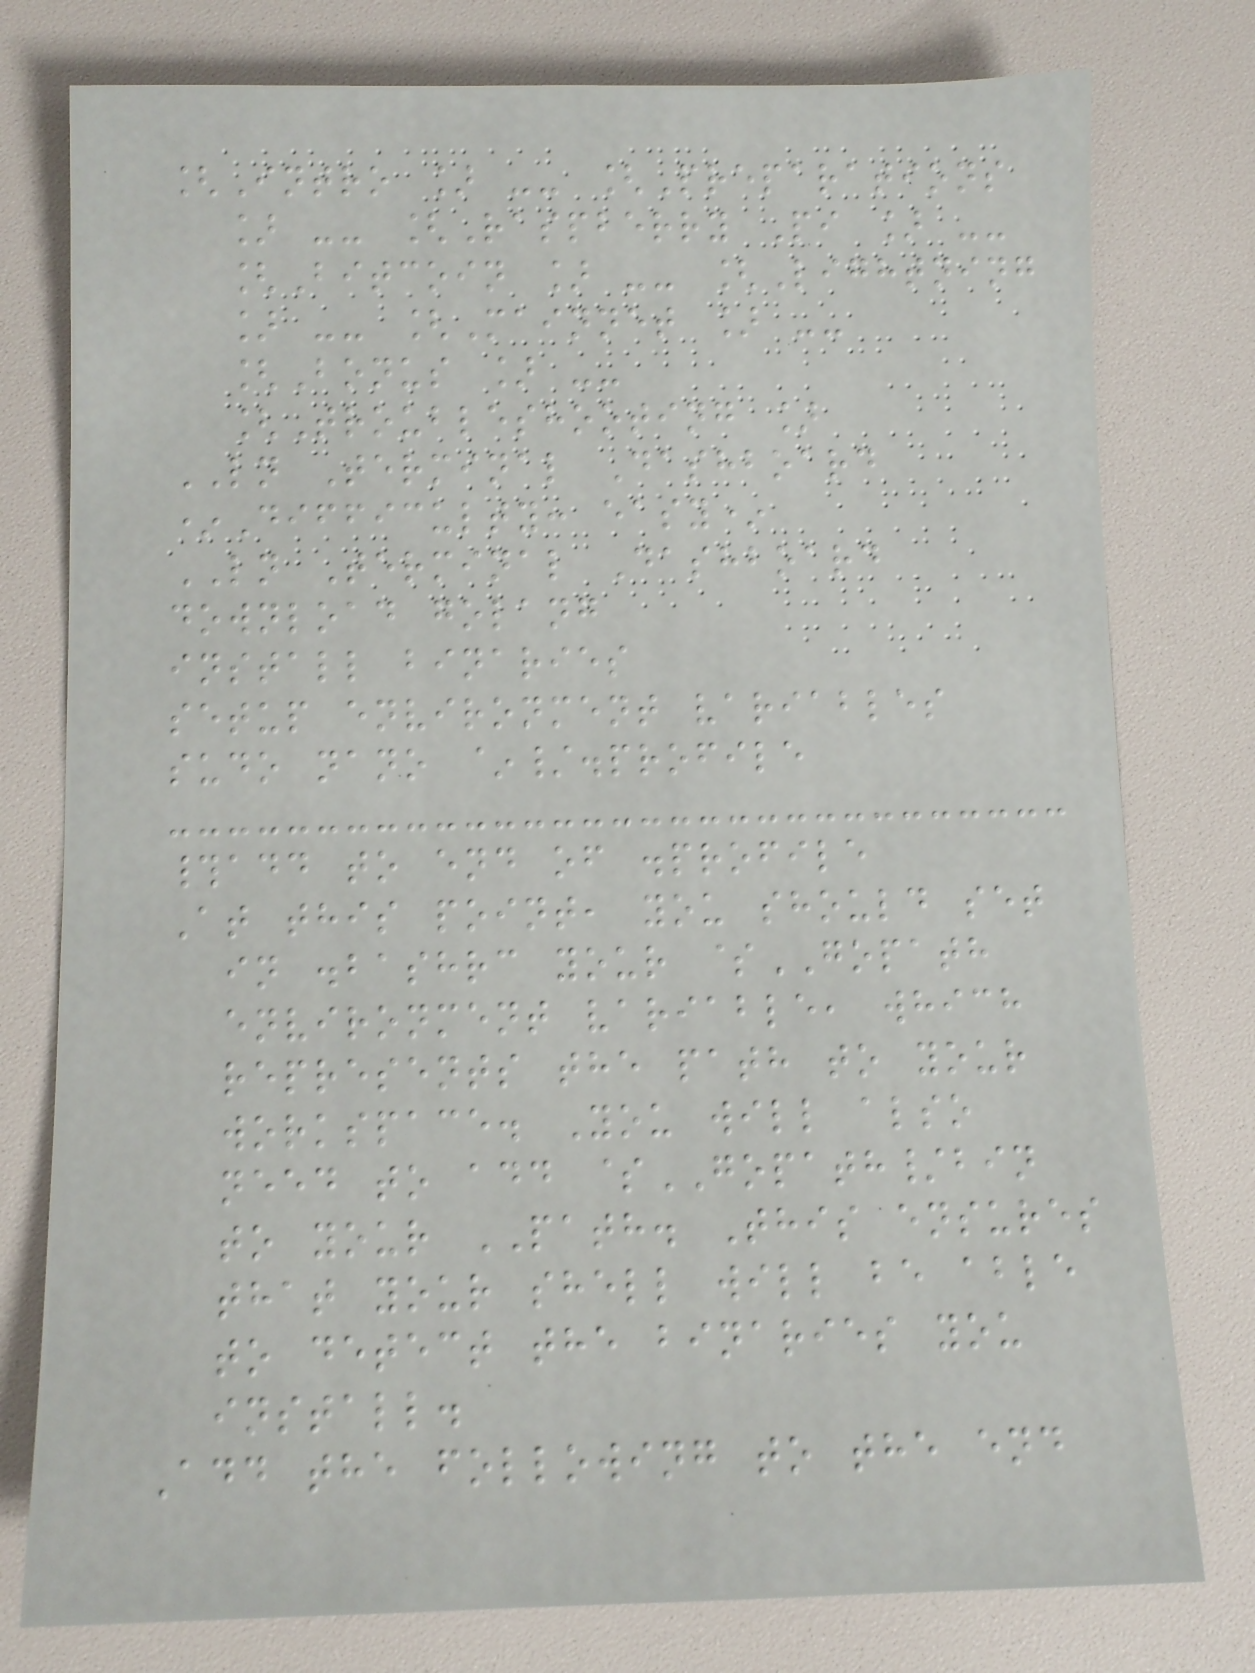[Intro ] -- [Preparations
] -- [Raspberry Pi ] --
[Bitcoin ] -- [Lightning
] -- [Mainnet ] --
[Bonus ] --
[Troubleshooting ]
LN Terminal Dashboard
*Difficulty: easy*
LN Terminal Dashboard
download golang
install binaries
setup environment variables
sudo nano ~/.profile
#add to end of .profile
At this point, you should set
in .bashrc your $GOPATH
environment variable, which
represents the path to your
workspace. You will also
need to add $GOPATH/bin
to your PATH. This ensures
that your shell will be able
to detect the binaries you
install.
Add the following to the end
